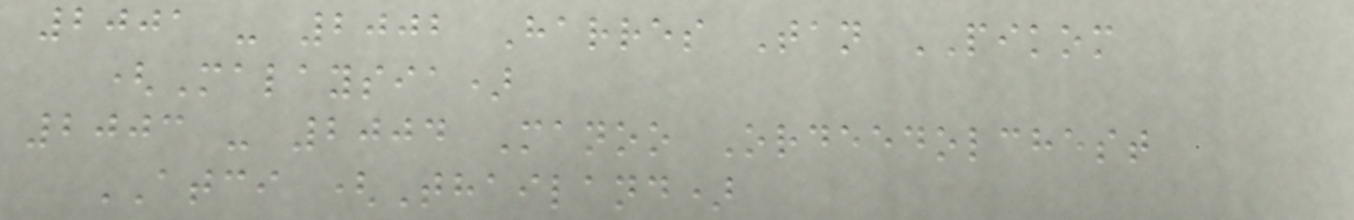2001 - 2002 Harres Tan PIKOM
(Malaysia)
2003 - 2004 Manoo Ordeedolchest
ATCI (Thailand)
